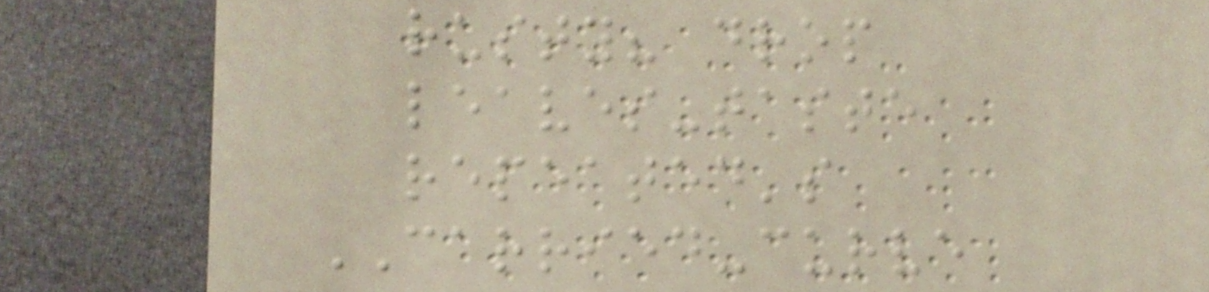rusty? drop
leaves-taste
repeated's
CARRIED-curve
